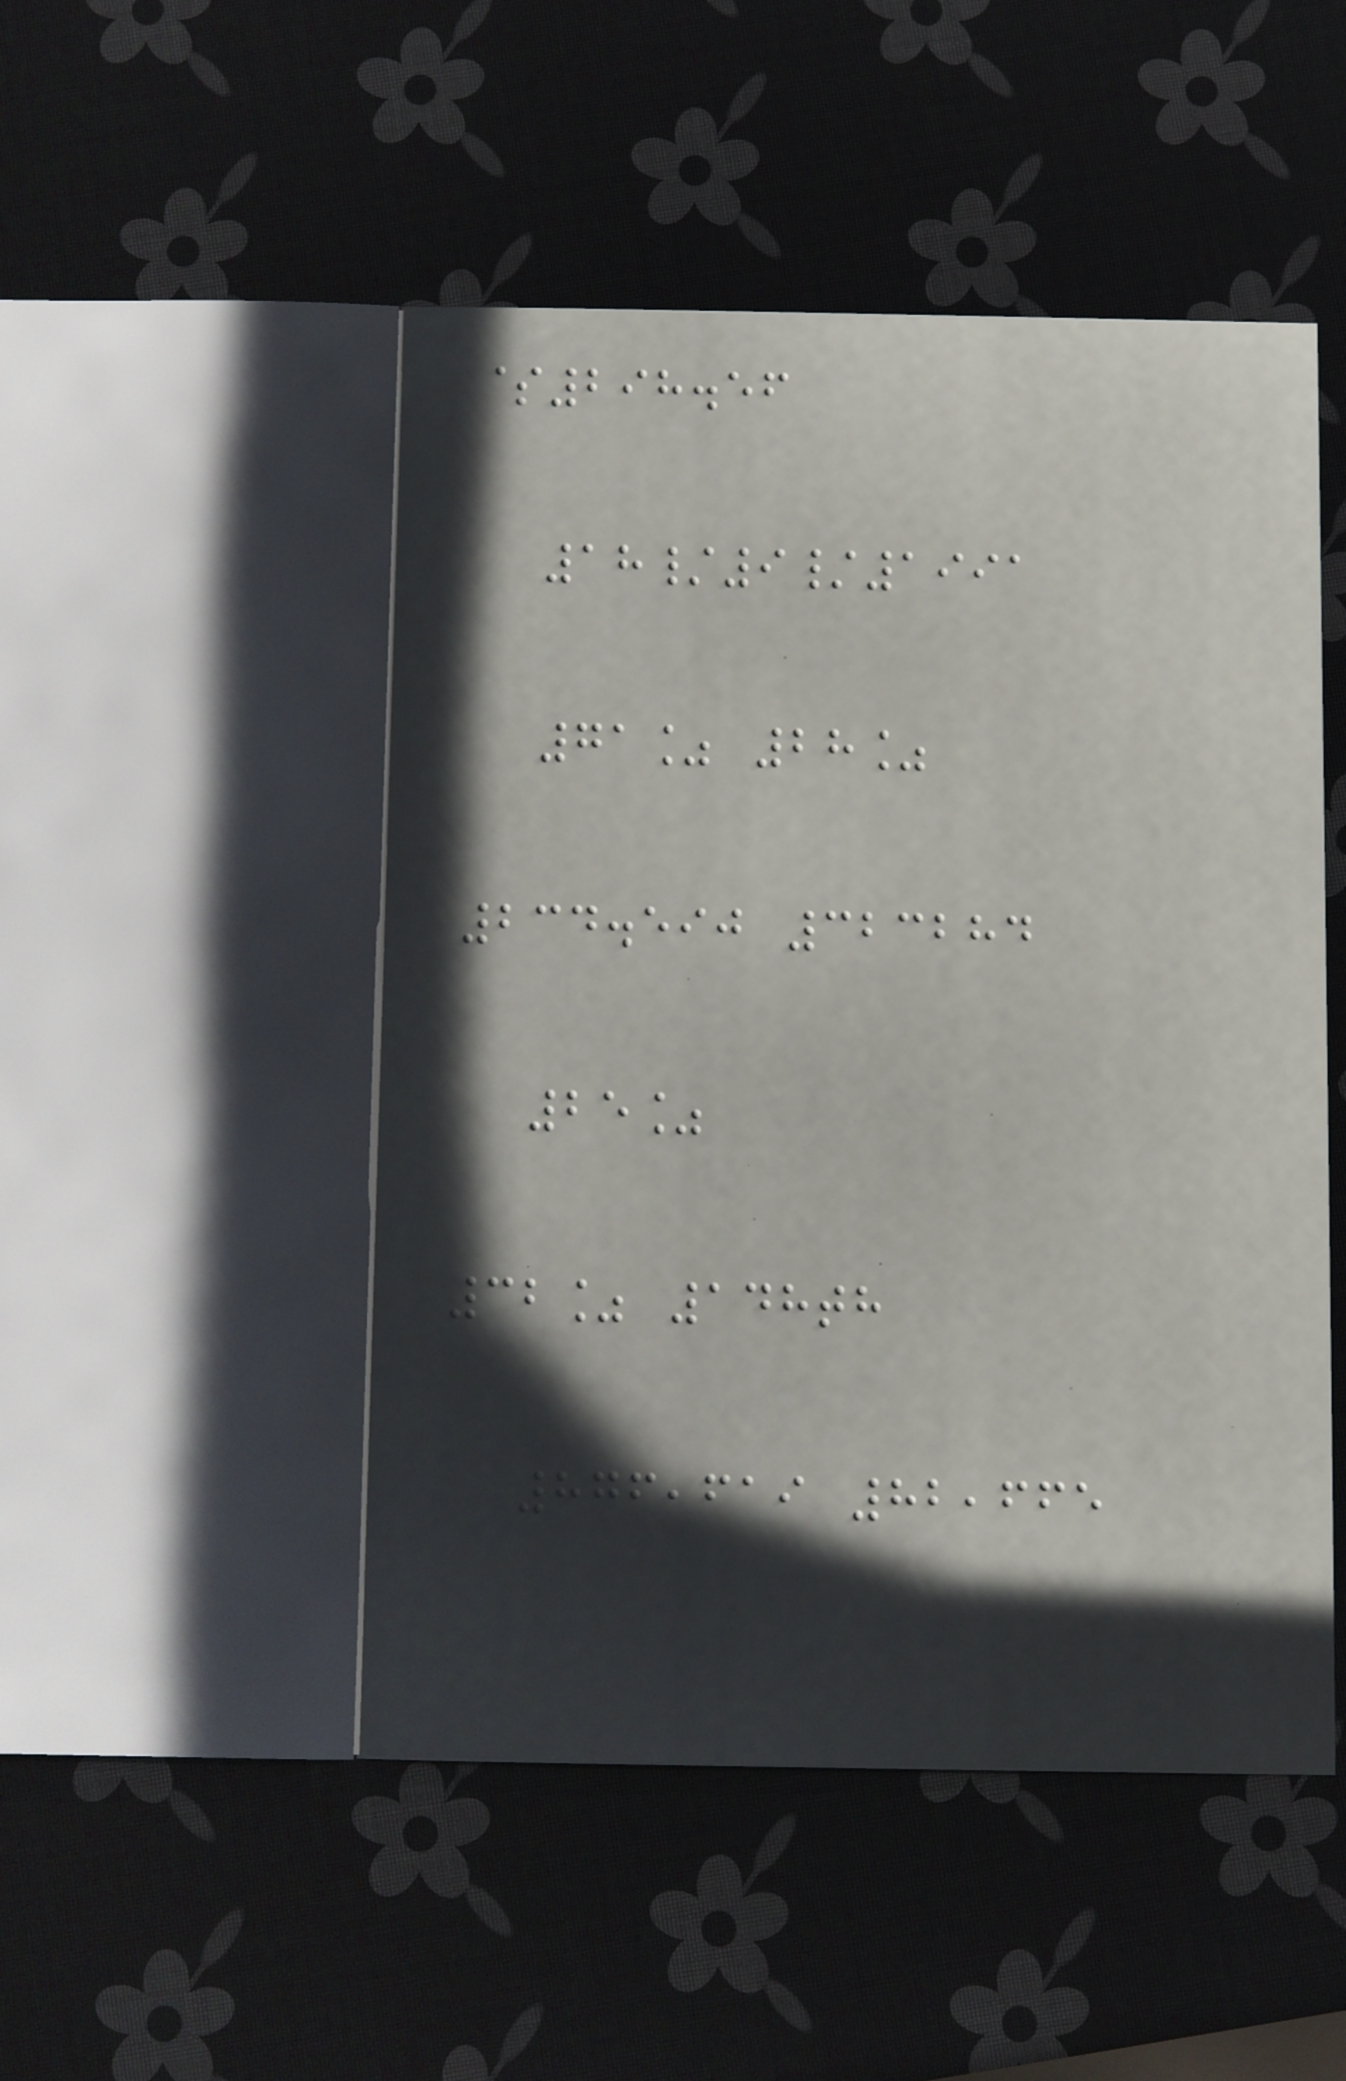$298.56
18/9/1991
71% 28%
234.590 323284
25%
32% 148th
876,619 82,665
